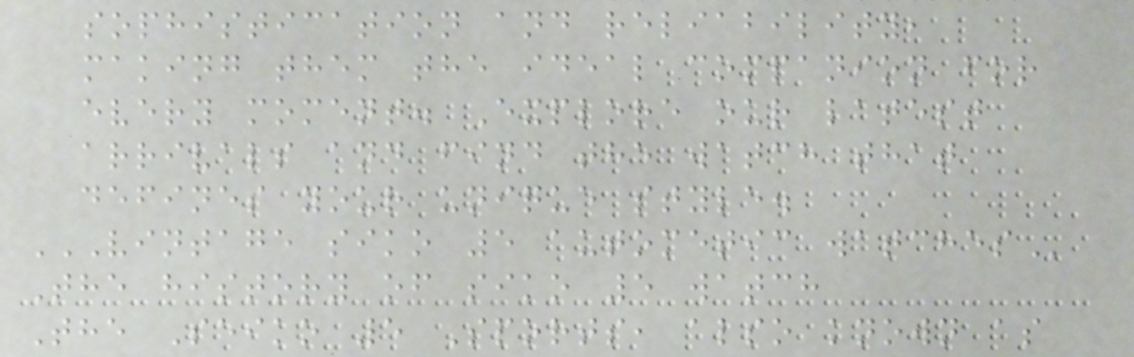sophistication and reliability,
making them the ideal companion for
every moment. Explore our latest
arrivals and find the watch that
defines your unique style.
VINTAGE SIKO 5 AUTOMETIC WATCHES
The history of siko 5 watch
The Seiko 5 Sports, also known as
